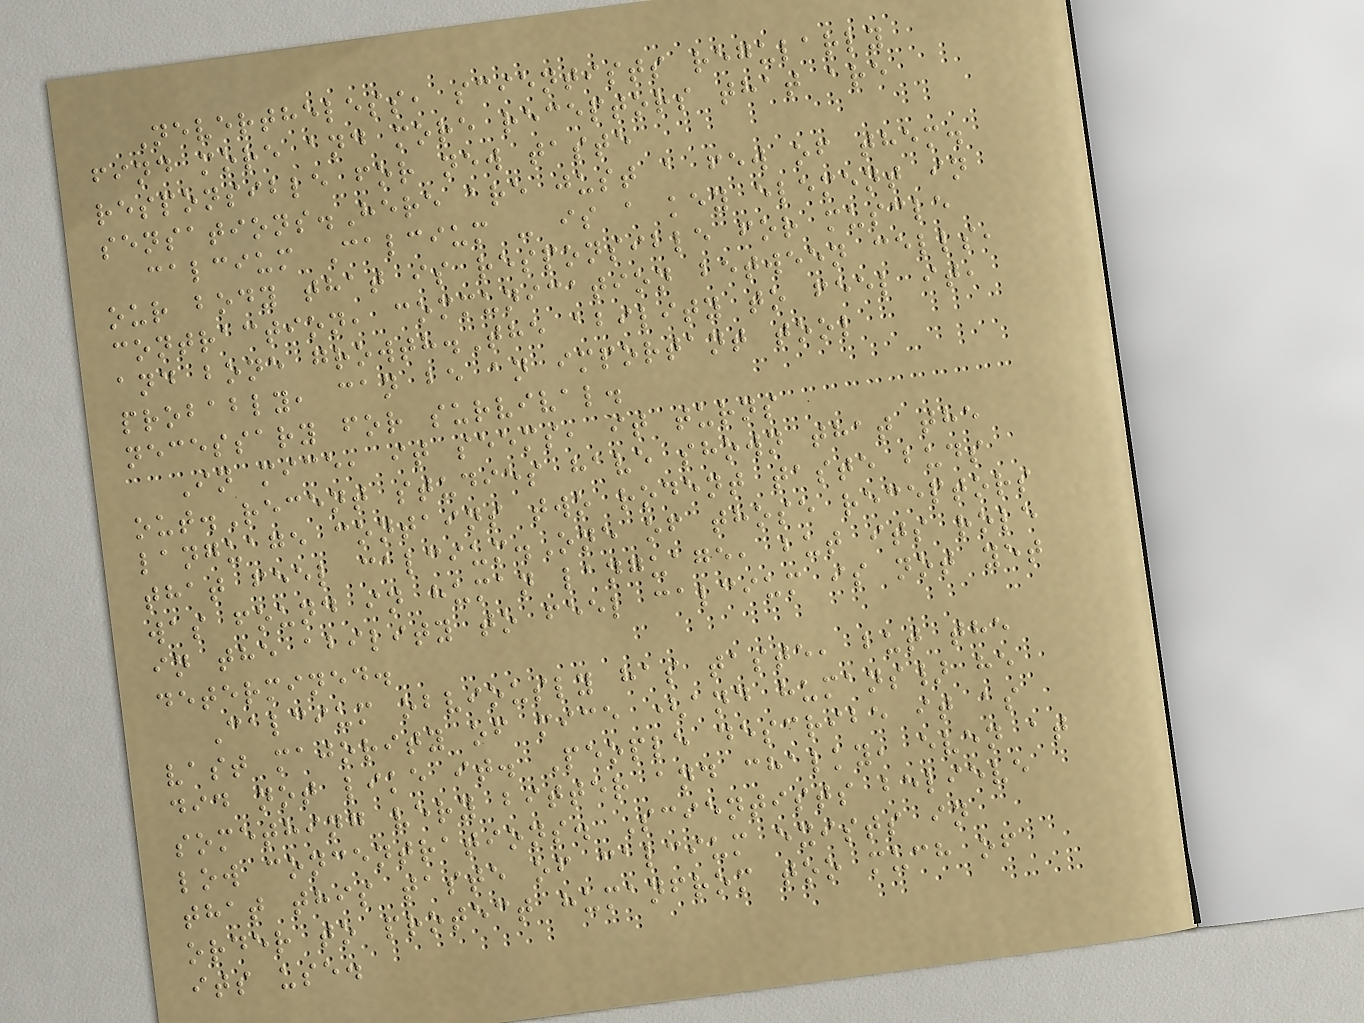Nevertheless, scientists regularly
find more and more receptors that are
responsible for new taste
sensations.Here are just a few of them.
calcium Calcium - is a key element in
our body that is responsible for muscle
contraction, communication between cells,
and bone growth.The ability to feel it,
probably, can be an important tool
necessary for survival.
In mice, it seems, it turns
out.Recent studies have shown that the
language contains two rodent taste buds
that feel calcium.One of those receptors
was found in human language, but its role
in the ability to feel calcium is not yet
determined.
Calcium obviously has taste, but the
vast majority of mice (and humans} he
did not like it. People describe it as
something very bitter and chalky, even at
low concentrations. Scientists believe
that this taste of calcium exists in
order to protect humanfrom too much of
its use.
